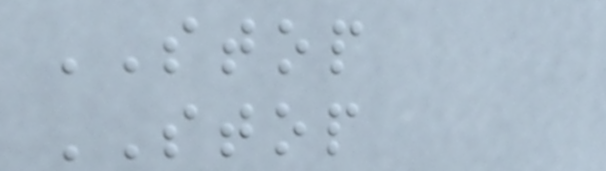STOP
STOP
